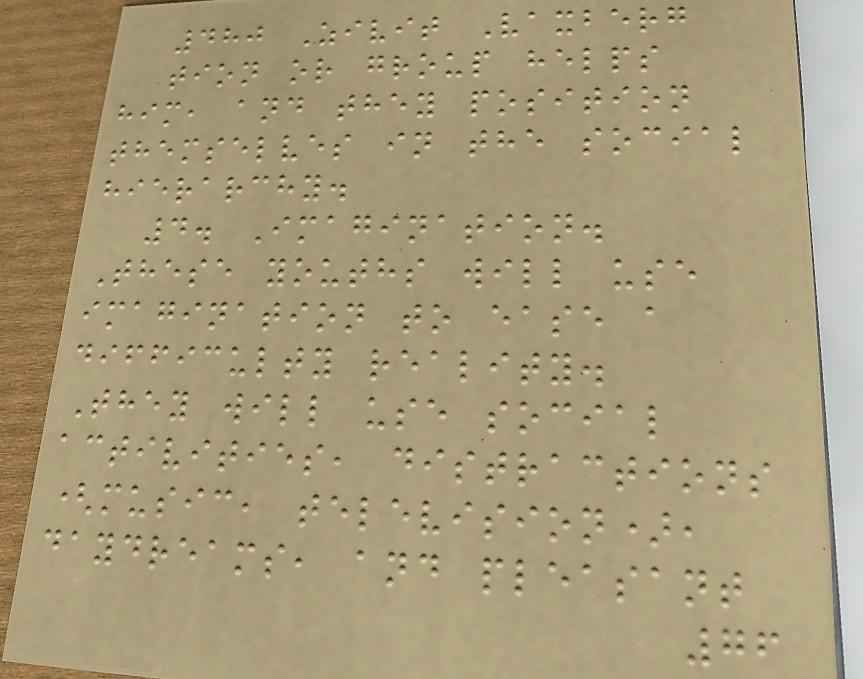480 Zivit Vaxberg
tion or group helps
him, and they position
themselves in the social
hierarchy.
4. Imagination.
These youths will use
imagination to ease a
difficulty reality.
They will use social
activities, distractions
(music, television),
daydreams, and pleasant
76
